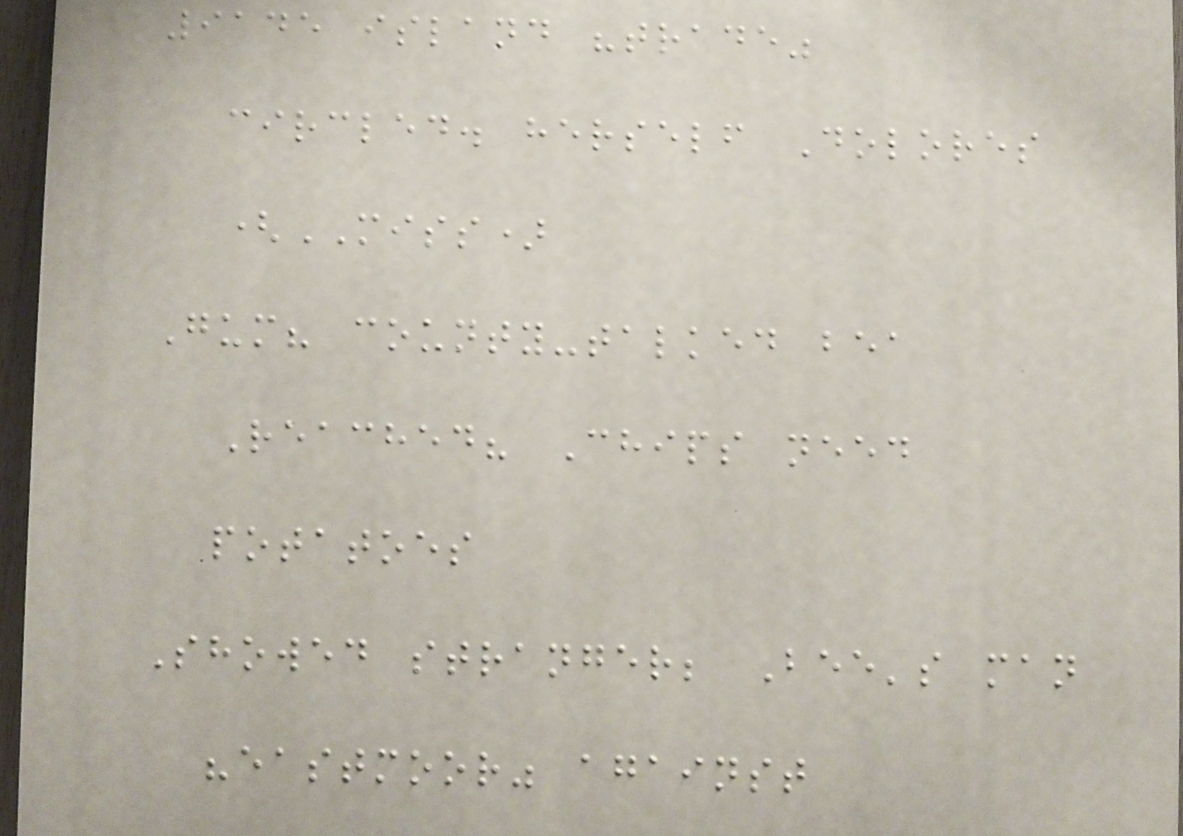9145 island "trade"
circled. herself Dolores
(MISS)
Gum? county-talked bea
Reached? Chips need
potatoes
Showed stranger; Bee's man
"eastmoor" against
